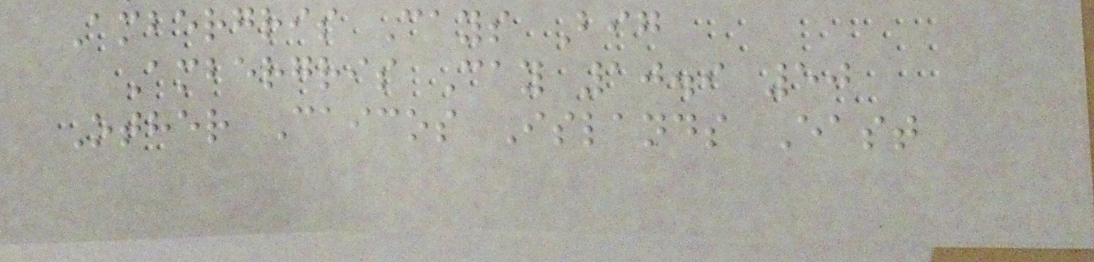Ambergris Cays Big
Ambergris Cay 10.9 50
Other Caicos Islands East
